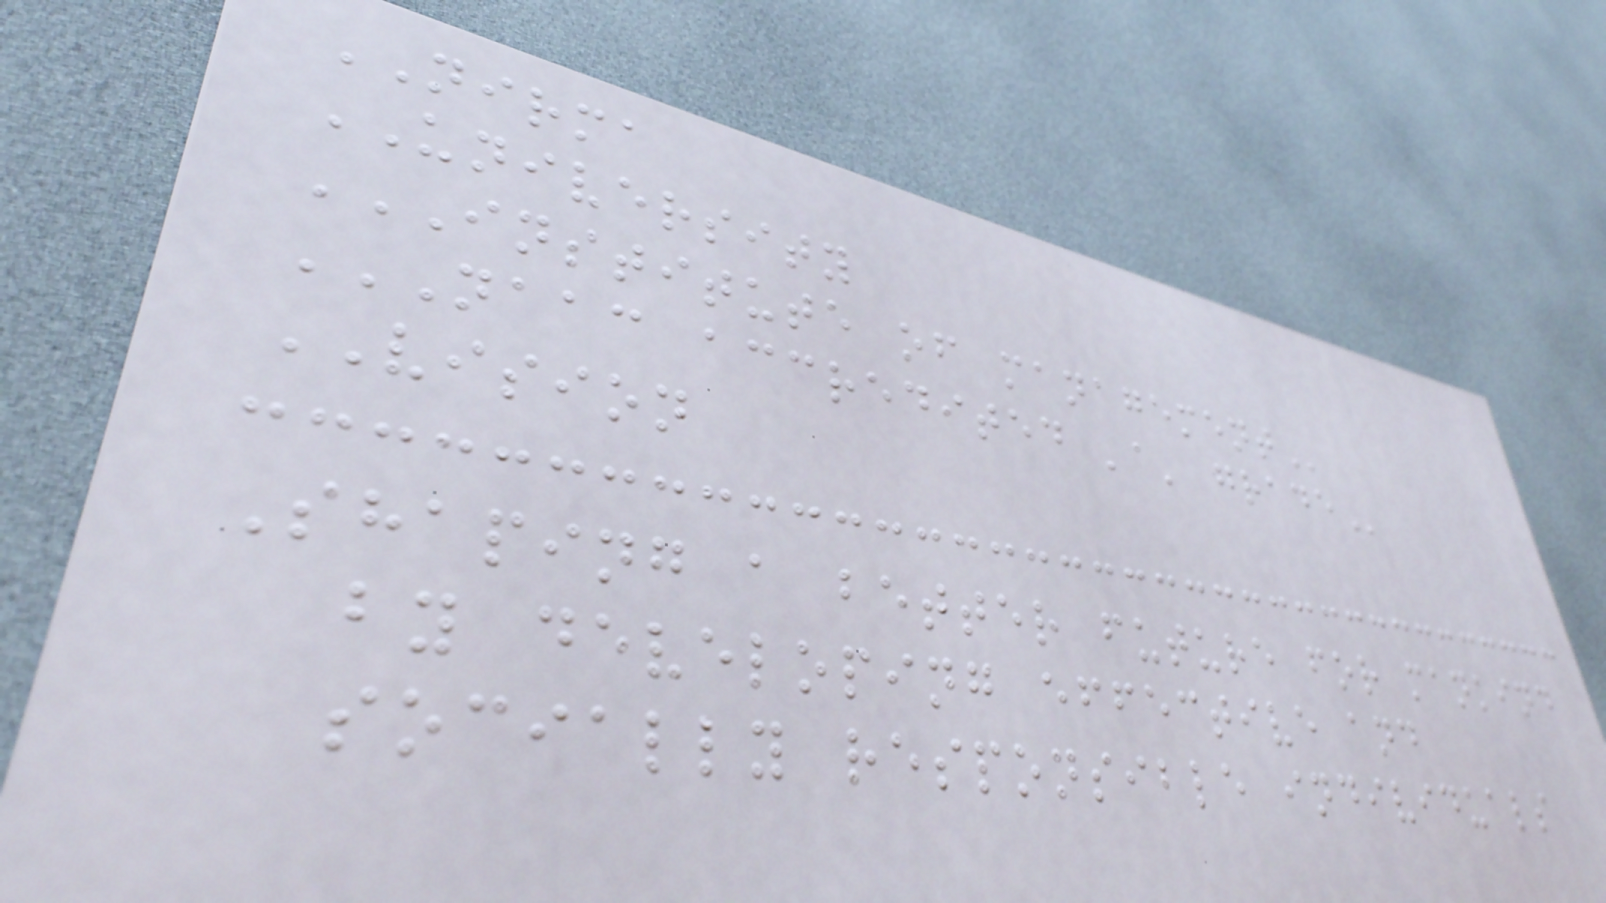NIRMA
UNIVERSITY
INSTITUTE OF MANAGEMENT
NAAC ACCREDITED 'A' GRADE
VISION
Shaping a better future for mankind
by developing effective and
socially responsible individuals
